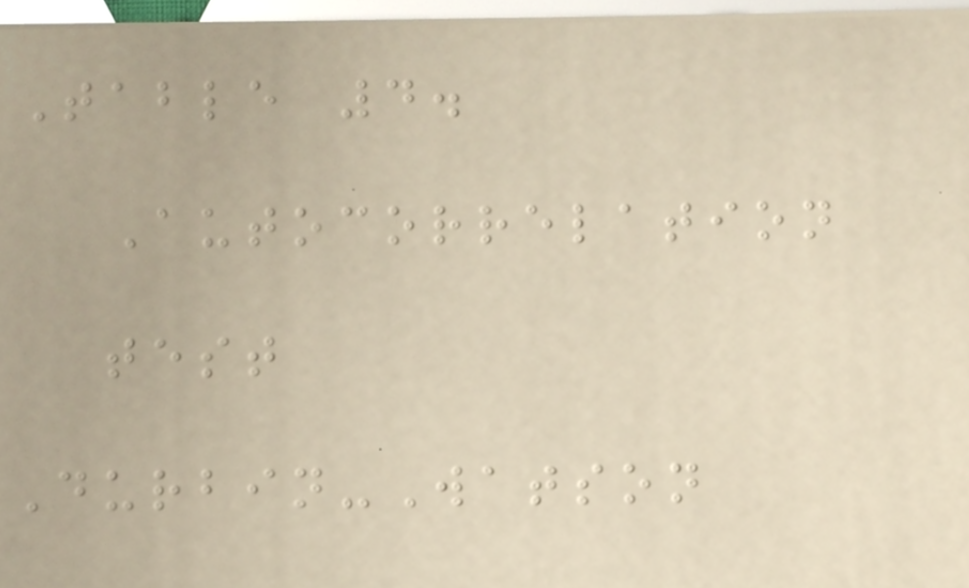Table 4.
Autocorrelation
test
Durbin-Watson
